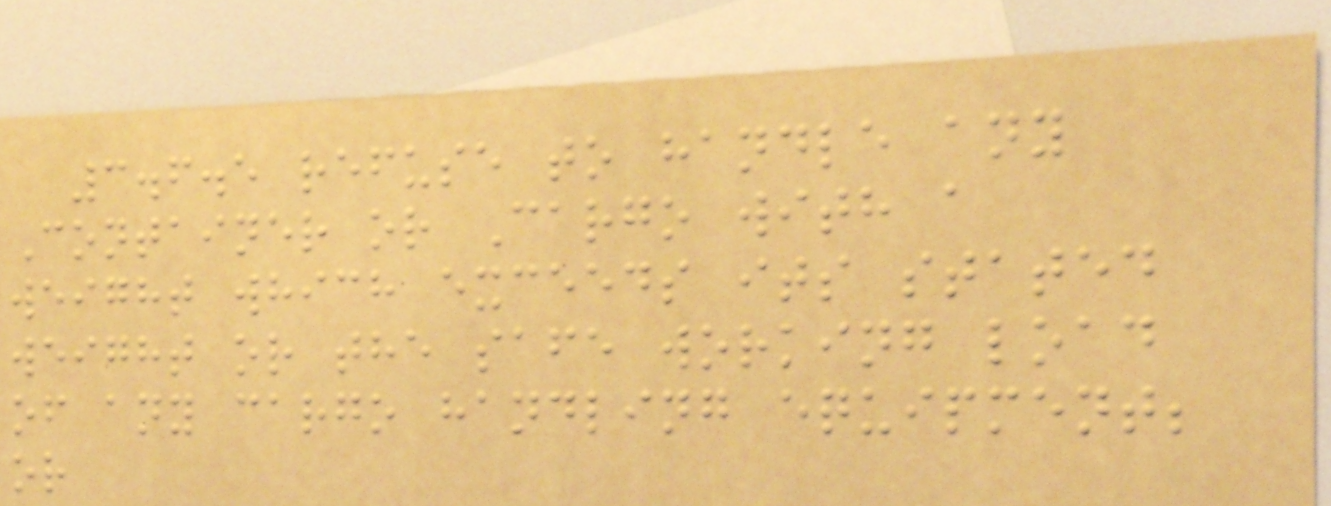3.6.5 refuse to handle any
Container or Cargo with a
weight which exceeds its stated
weight or the safe working load
of any cargo handling equipment;
or
